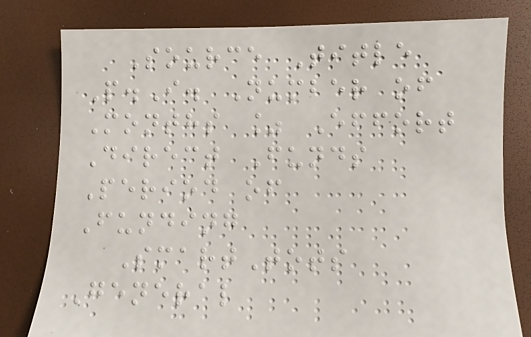Source Title
P.I. Number of
Months % Effort
Direct Funds
Period of
Funding
SmartTots
General
